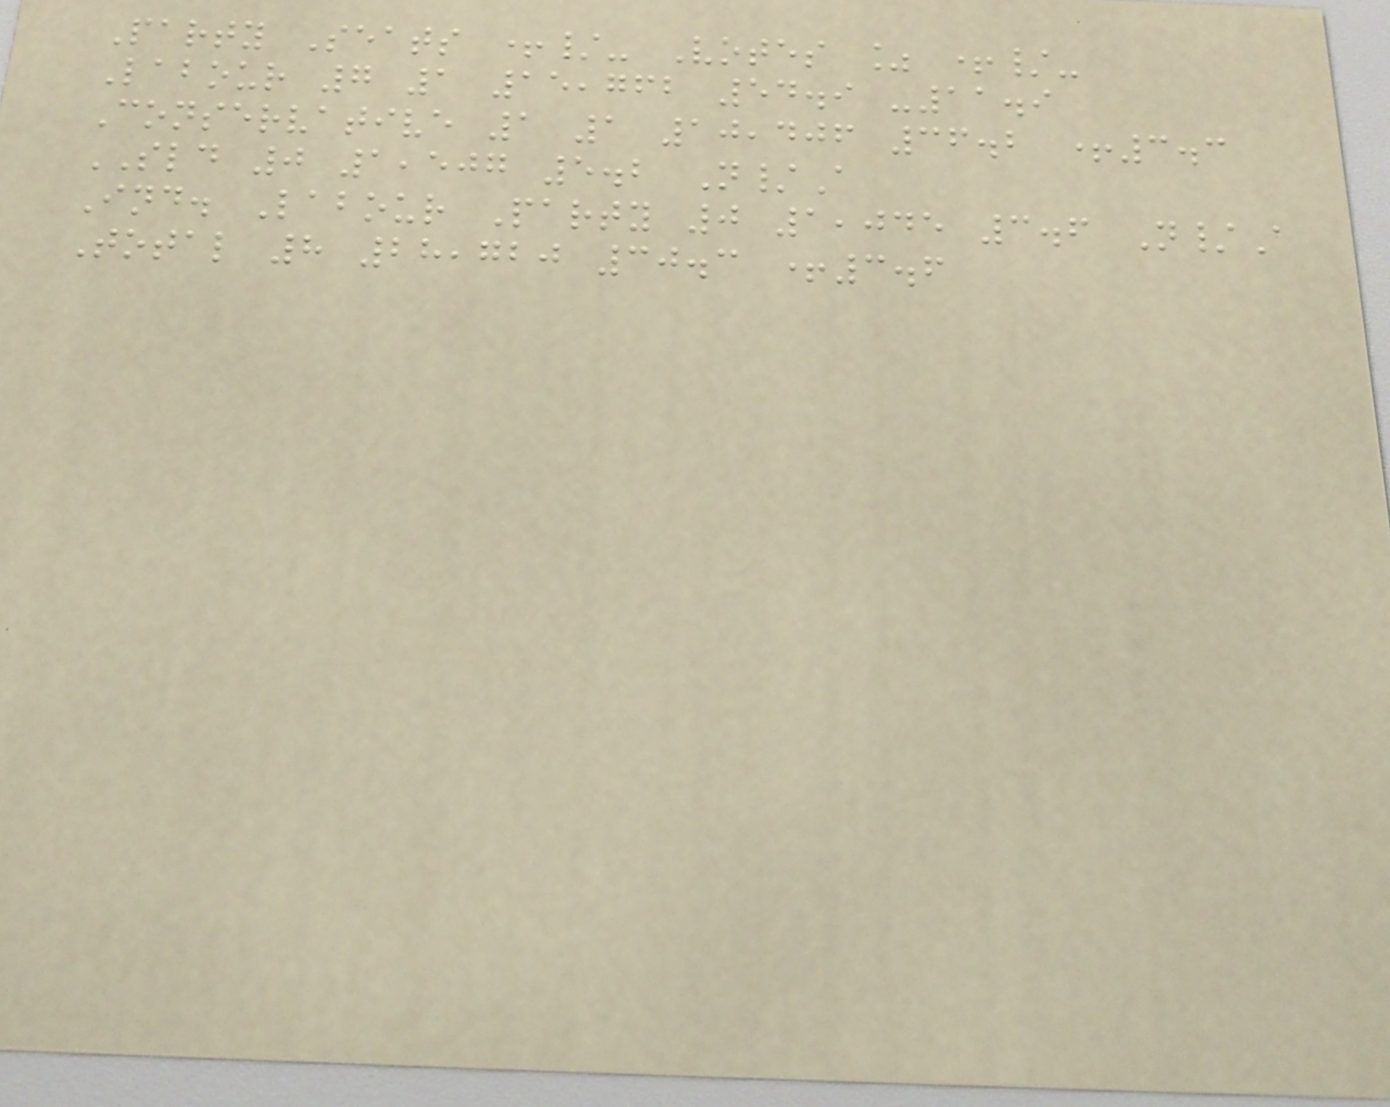Party Seats +/- Votes % +/-
Labour 7 1 15,762 54.9 -11.9
Conservative 1 1 10,406 36.2 +3.3
SLD 0 1,507 5.2 N/A
Ind. Labour Party 0 1,045 3.6 N/A
Total 8 28,720 30.3 +3.6
